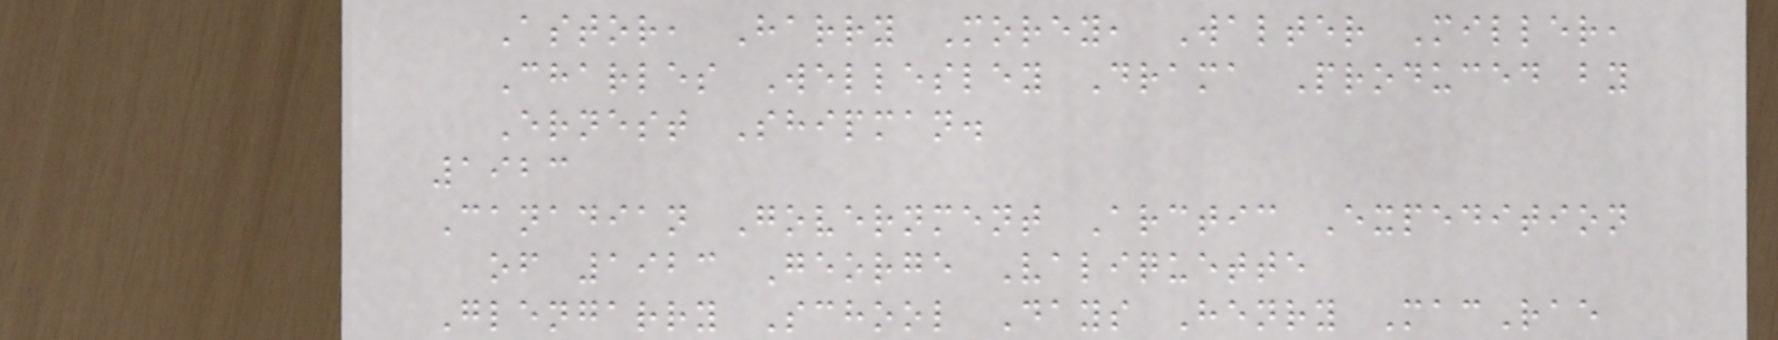Astor, Harry Morey, Walter Miller,
Charles Wellesley Drama Produced by
Ernest Shipman.
1923
Canadian Government Arctic Expedition
of 1923 George Valiquette
Glengarry School Days Henry MacRae
